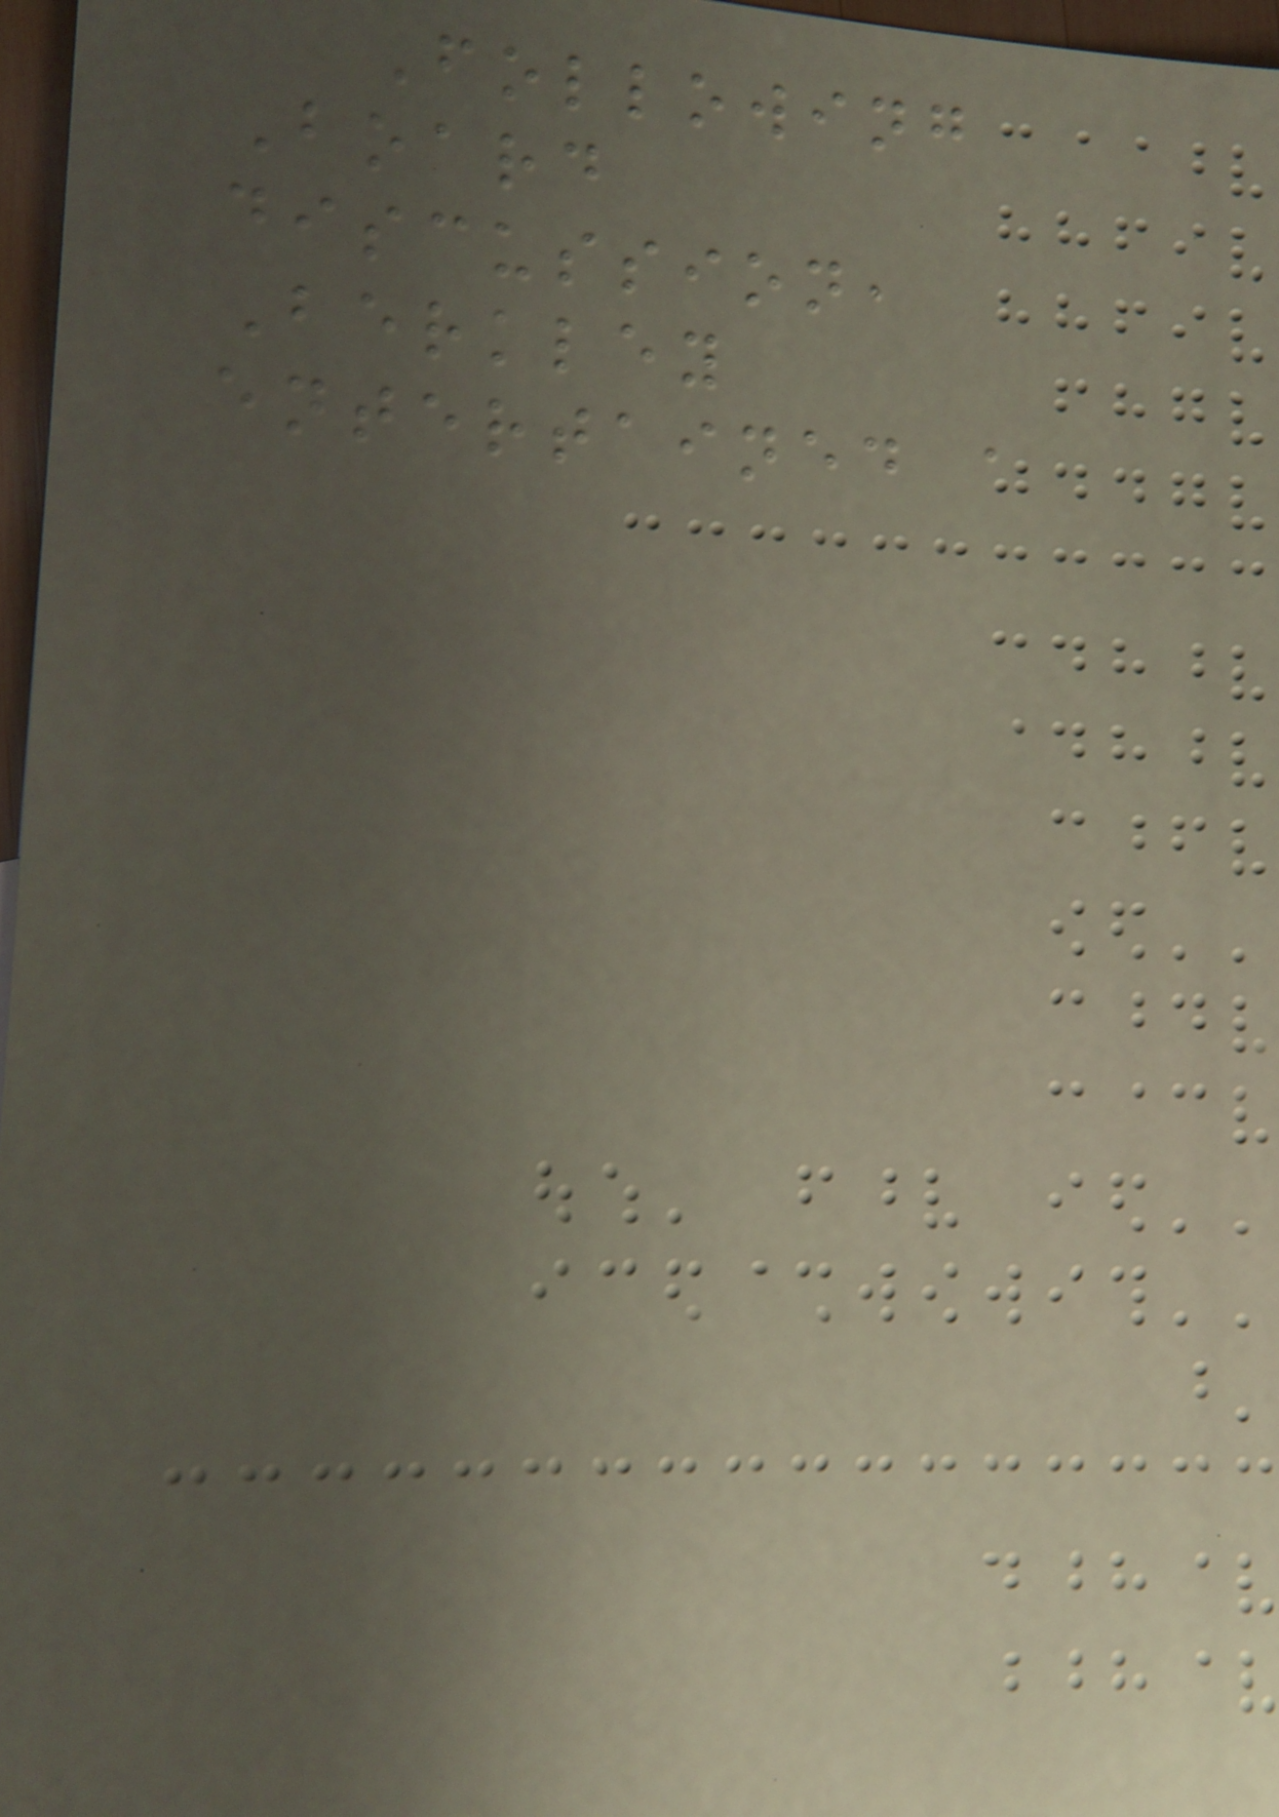Following
Board
discussion,
Berkley
entertained a
